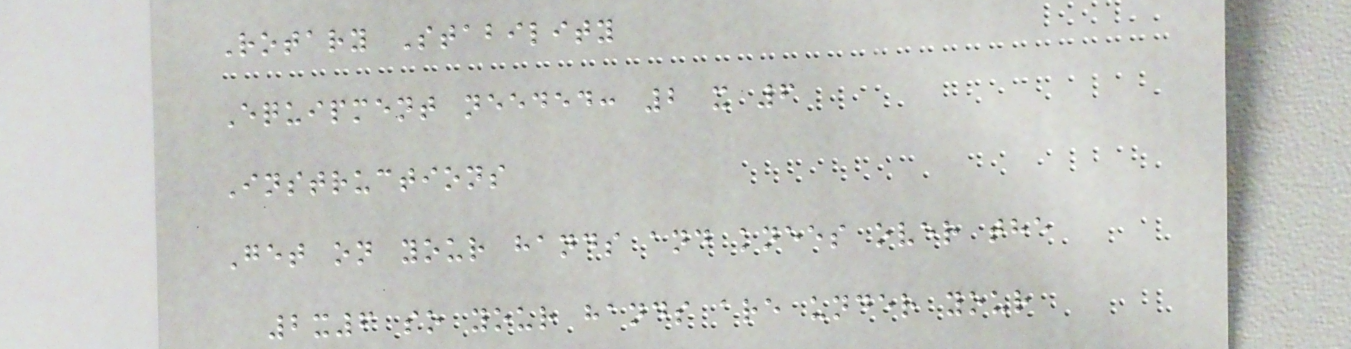Rotary Stability
Equipment needed: 2 x 6
Instructions
Get on your hands and knees over the
2x6 so your hands are under your
